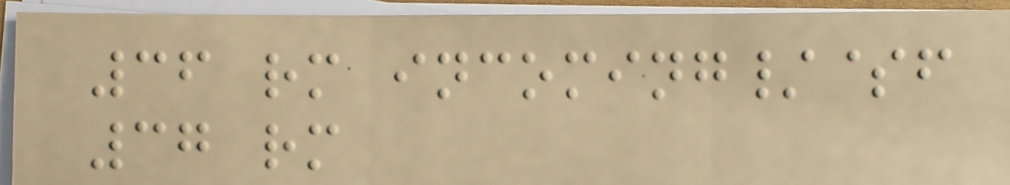36 rm incoming/$f
37 rm
